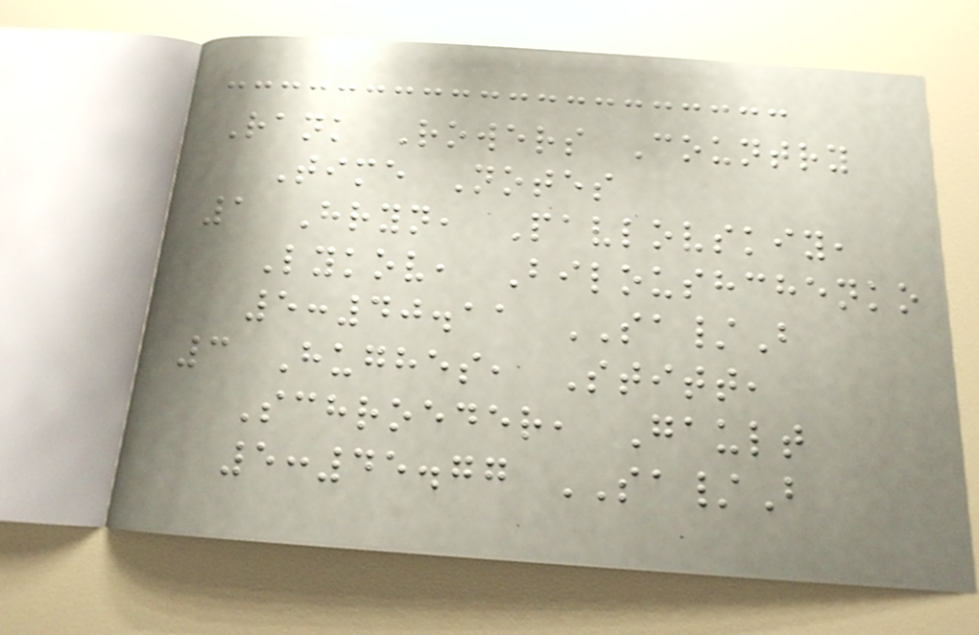Rank Rowers Country
Time Notes
1 Hryn, Pavlovskiy,
Lykov, Biloushchenko
5:40.11 SA/B
3 Hughes, Stitt,
Schroeder, Gault
5:45.77 SA/B
